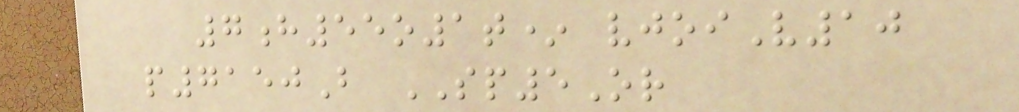7h55o1t* vjoiV10
p7150B SP5Or
